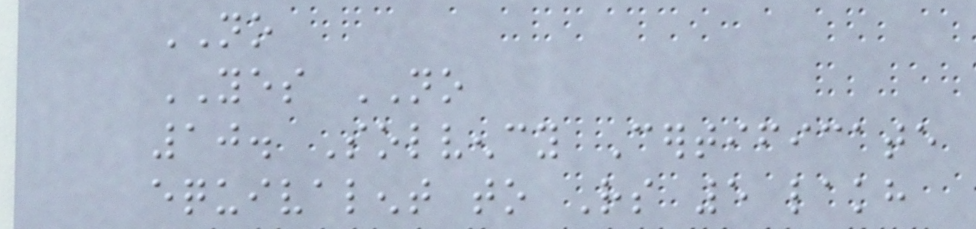NO
YES NO
10. Solvency Certificate
equivalent to Rs 5 lakh
